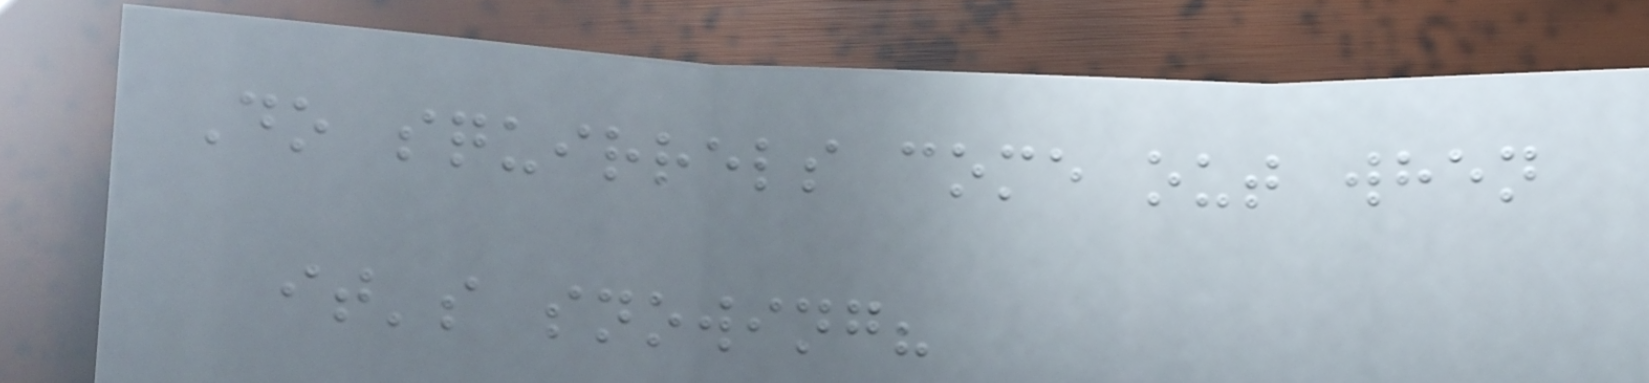Do squirrels come out when
it's snowing?
